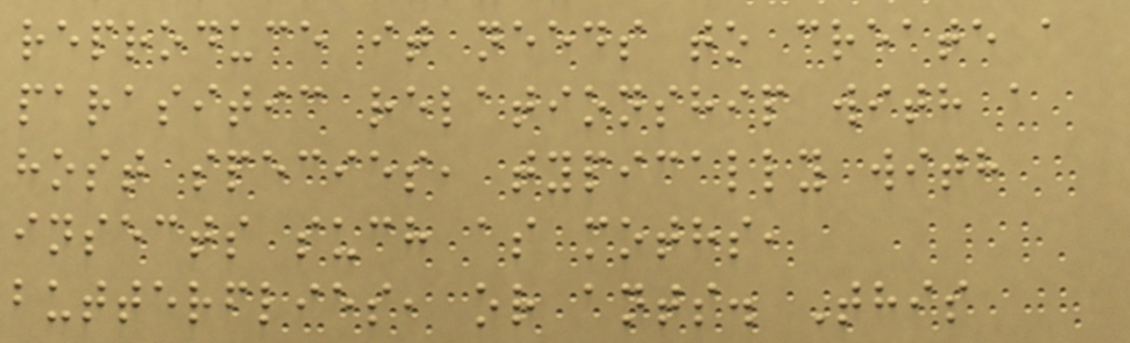reproduce it needs to create a
parasitic relationship with a
host species, typically with
insects such as moths,
butterflies, or ants. This
